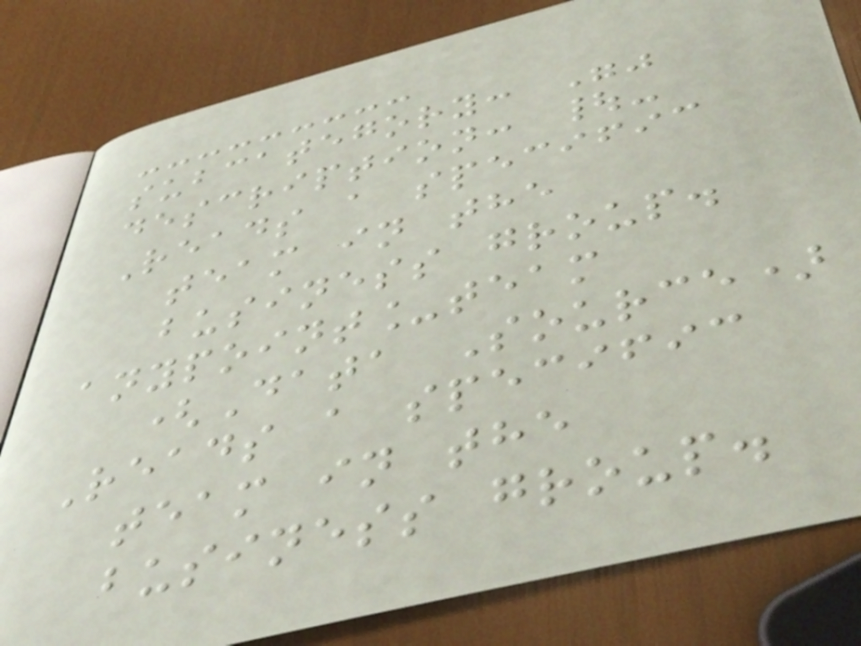subcategory: ""
description: |-
Reads a specific
team in the
business group.
anypoint_team
(Data Source)
Reads a specific
team in the
business group.
